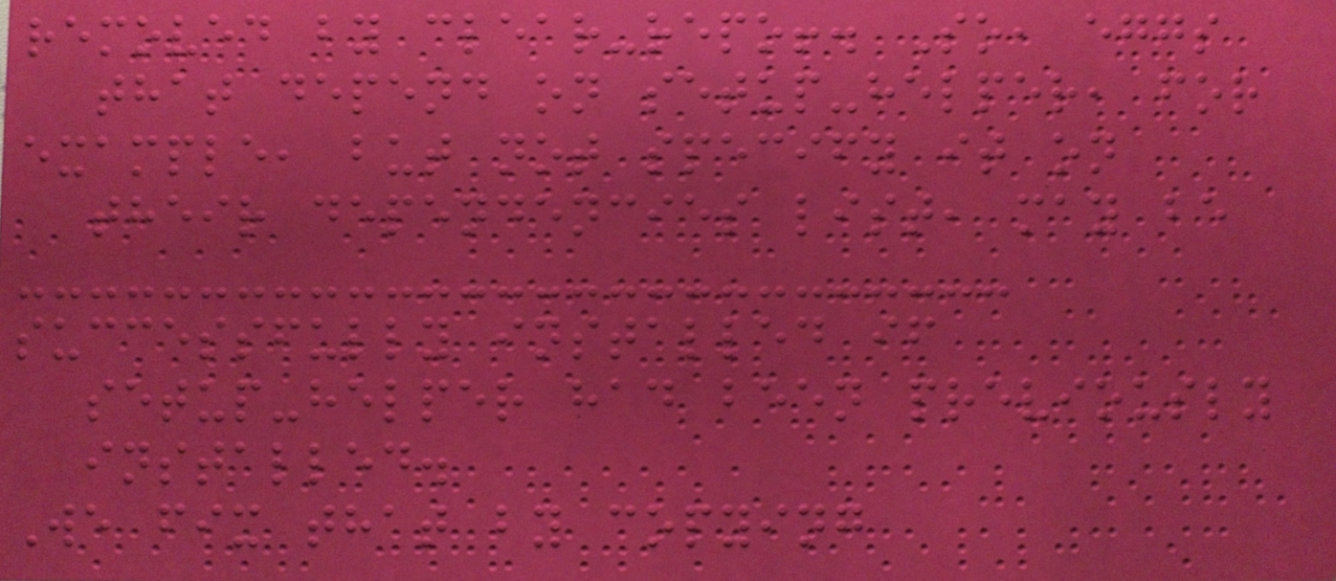removed by clear-repo!. So, eggs
that depend on setup-helper, for
example, but not specify it on
their dependencies list, may be
successfully installed if
setup-helper had been previously
installed.
We fix that by copying
